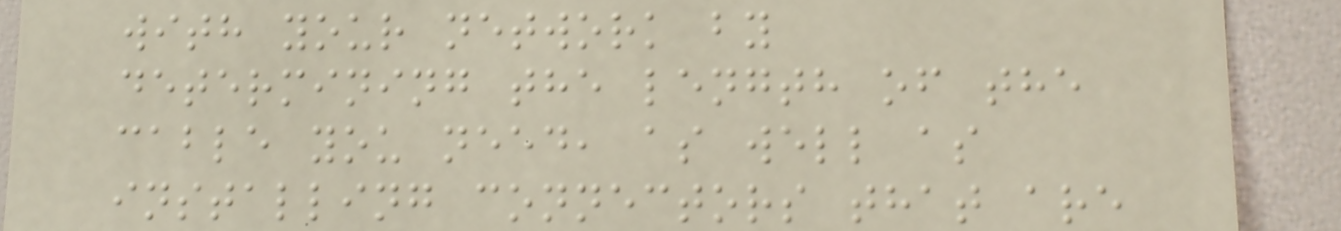with your network by
determining the length of the
cable you need, as well as
installing connectors that are
